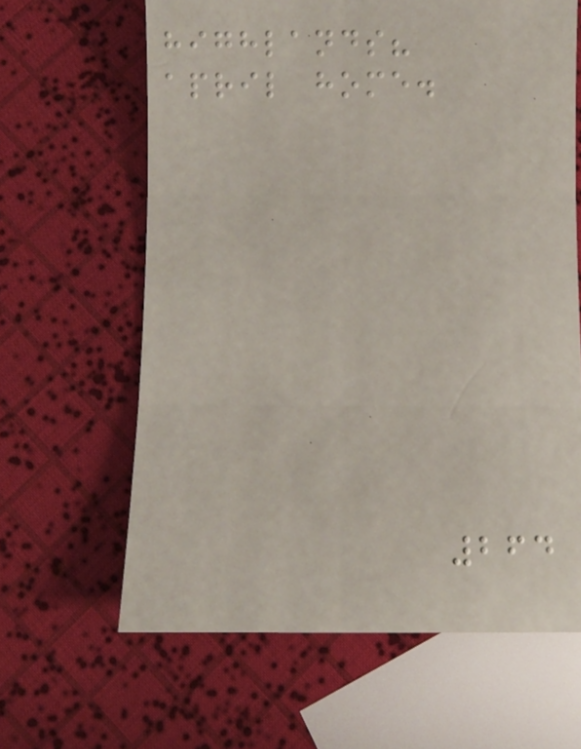highlands?
april home.
264
